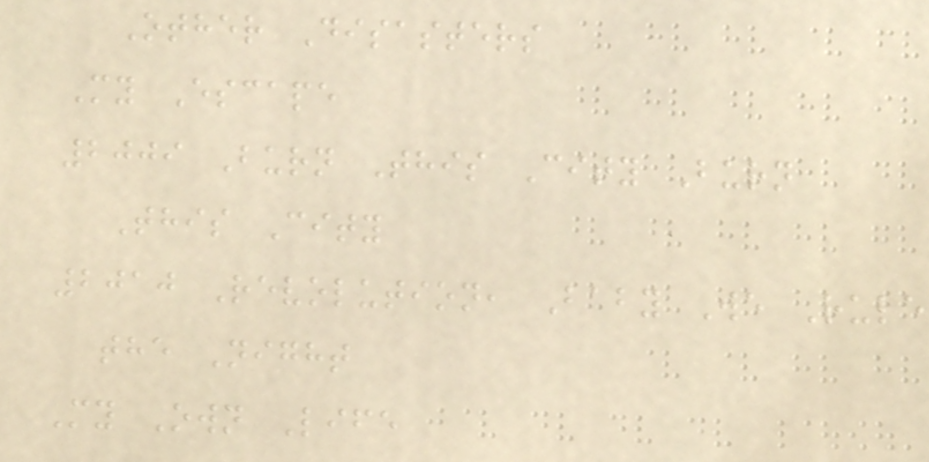Other Disasters
My Escape
2009 Burn This City Burn
This City
2010 Revolution, Baby We Rule
the Night
My Own Life
